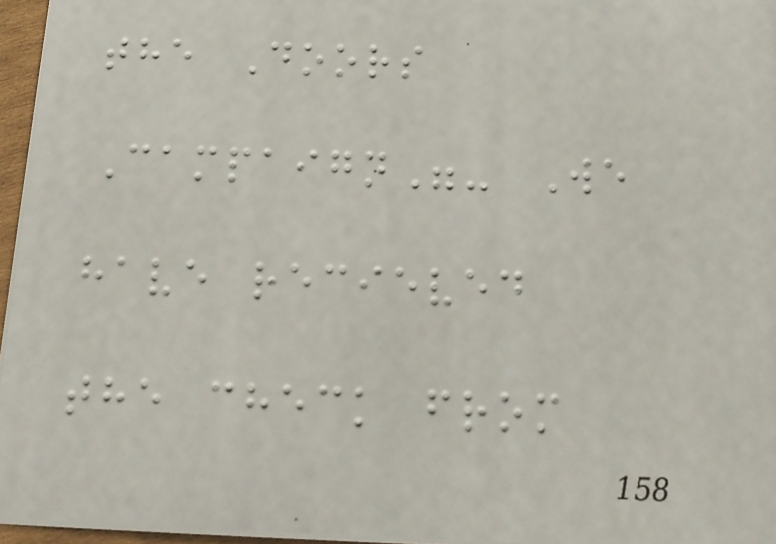the Doors
Campaign"- We
have recieved
the check from
